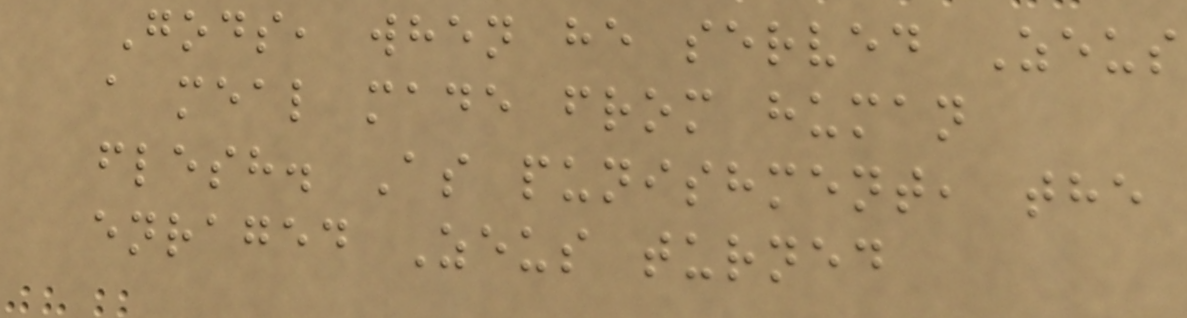Gods, when he served Zeus
a meal made from human
flesh. As punishment, the
enraged Zeus turned
